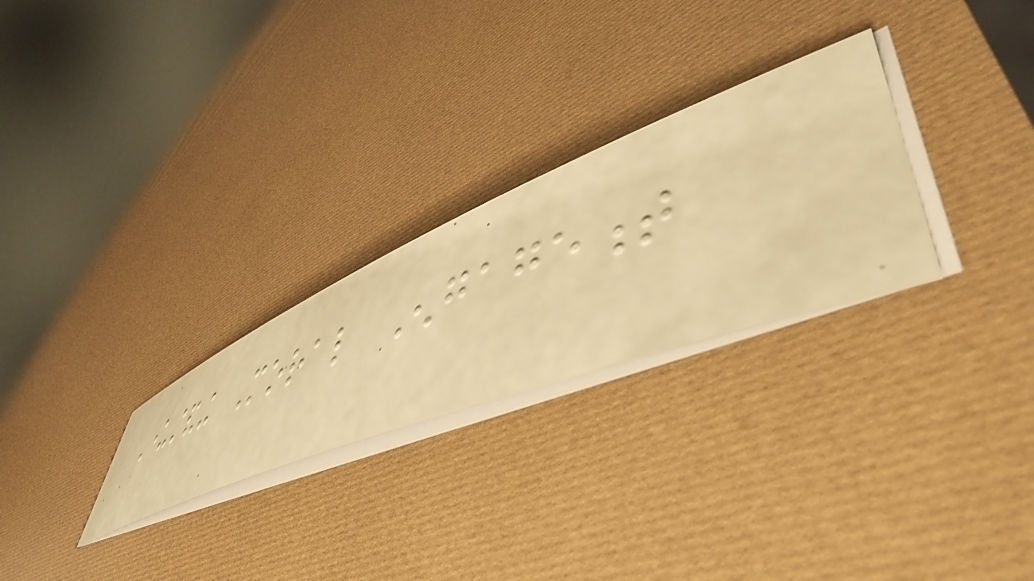Understanding Moral Engagement
